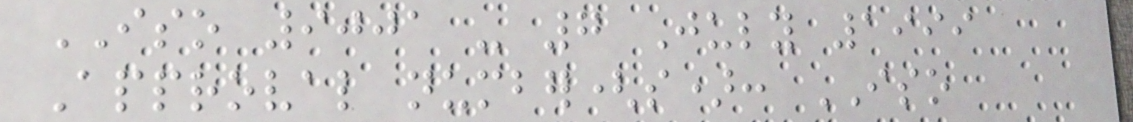ISO 9001 - 7 July 1999
Approval number(s): ISO
